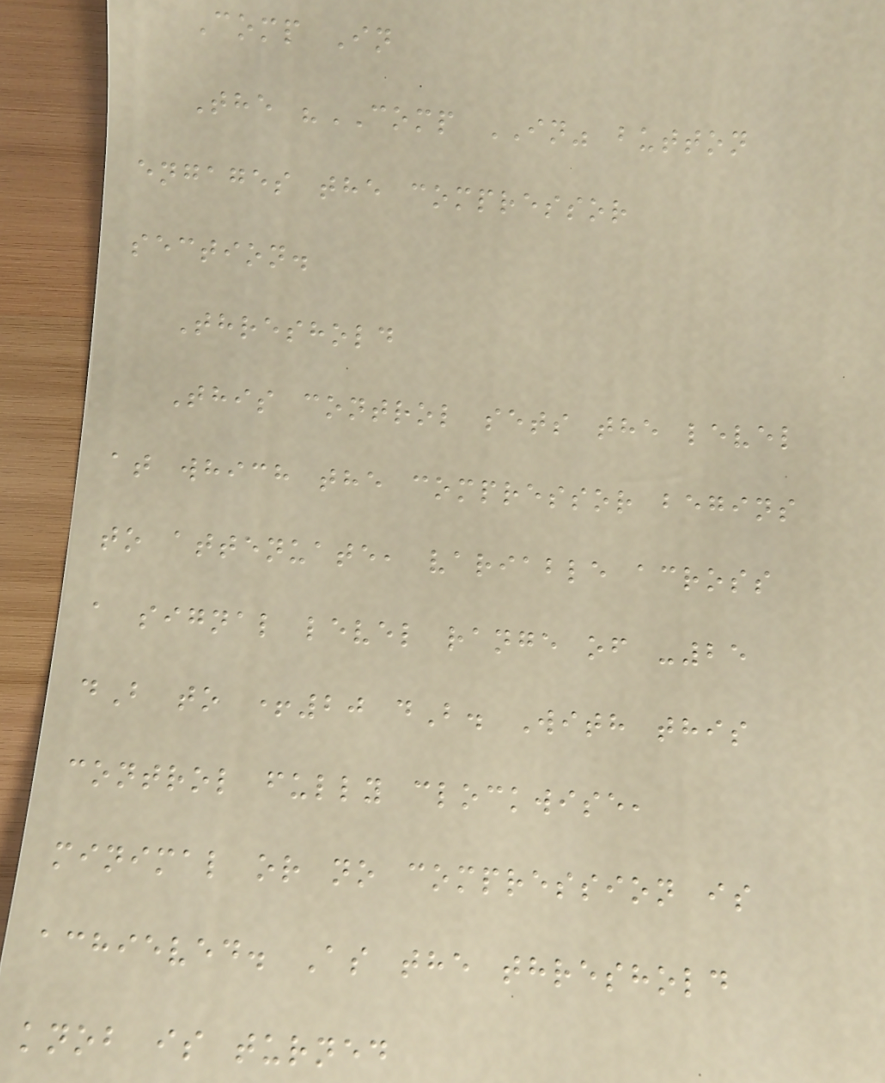Comp In
The "COMP IN" button
engages the compressor
section.
Threshold
This control sets the level
at which the compressor begins
to attenuate, variable across
a signal level range of -25
dB to +20 dB. With this
control fully clockwise,
minimal or no compression is
achieved. As the threshold
knob is turned
